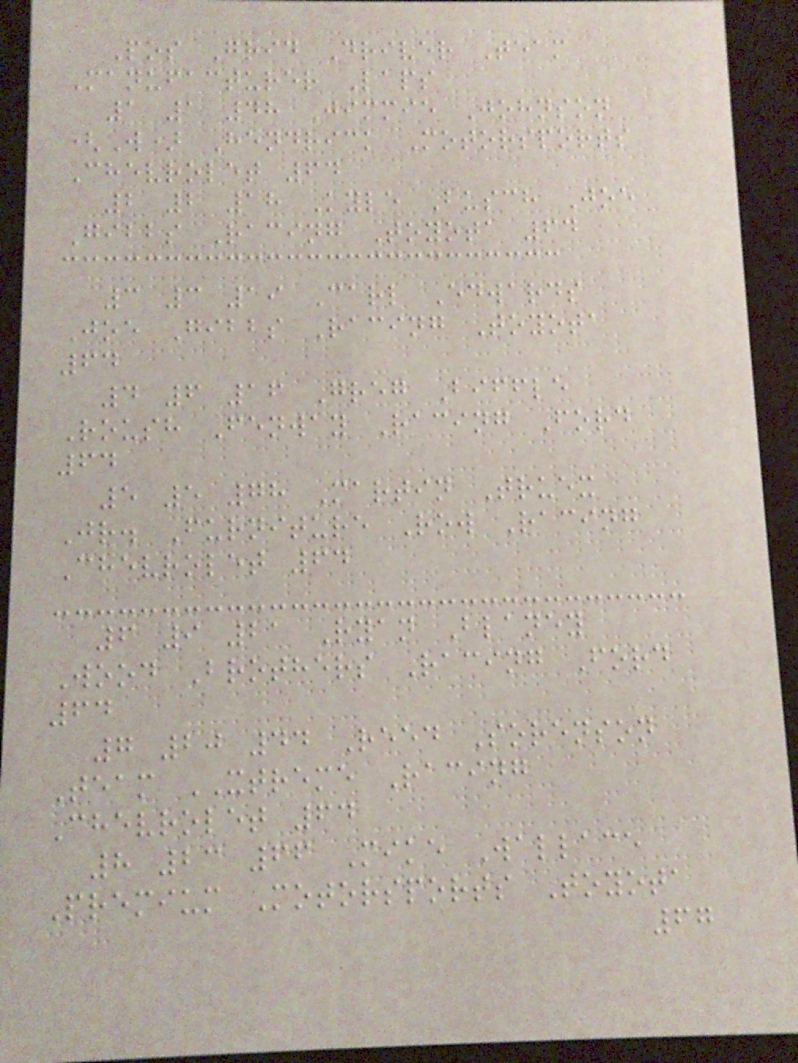Pos Grid Driver Team
Manufacturer Laps
1 1 48 Jimmie Johnson
(W) Hendrick Motorsports
Chevrolet 64
2 2 18 Kyle Busch Joe
Gibbs Racing Toyota 64
3 3 19 Carl Edwards
Joe Gibbs Racing Toyota
64
4 6 16 Greg Biffle
Roush Fenway Racing Ford
64
5 5 78 Martin Truex
Jr. Furniture Row Racing
Chevrolet 64
6 9 21 Ryan Blaney
Wood Brothers Racing Ford
64
7 20 44 Reed Sorenson
Team XTREME Racing
Chevrolet 64
8 23 66 Mike Wallace
Premium Motorsports Toyota
67
